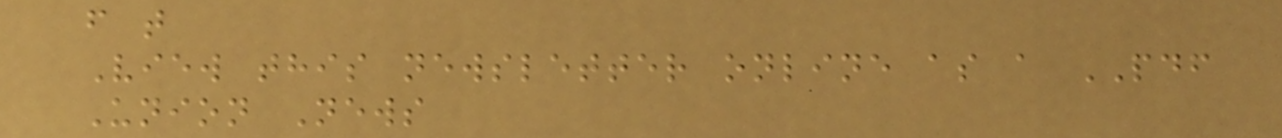f t
View this newsletter online as a PDF
Union News
